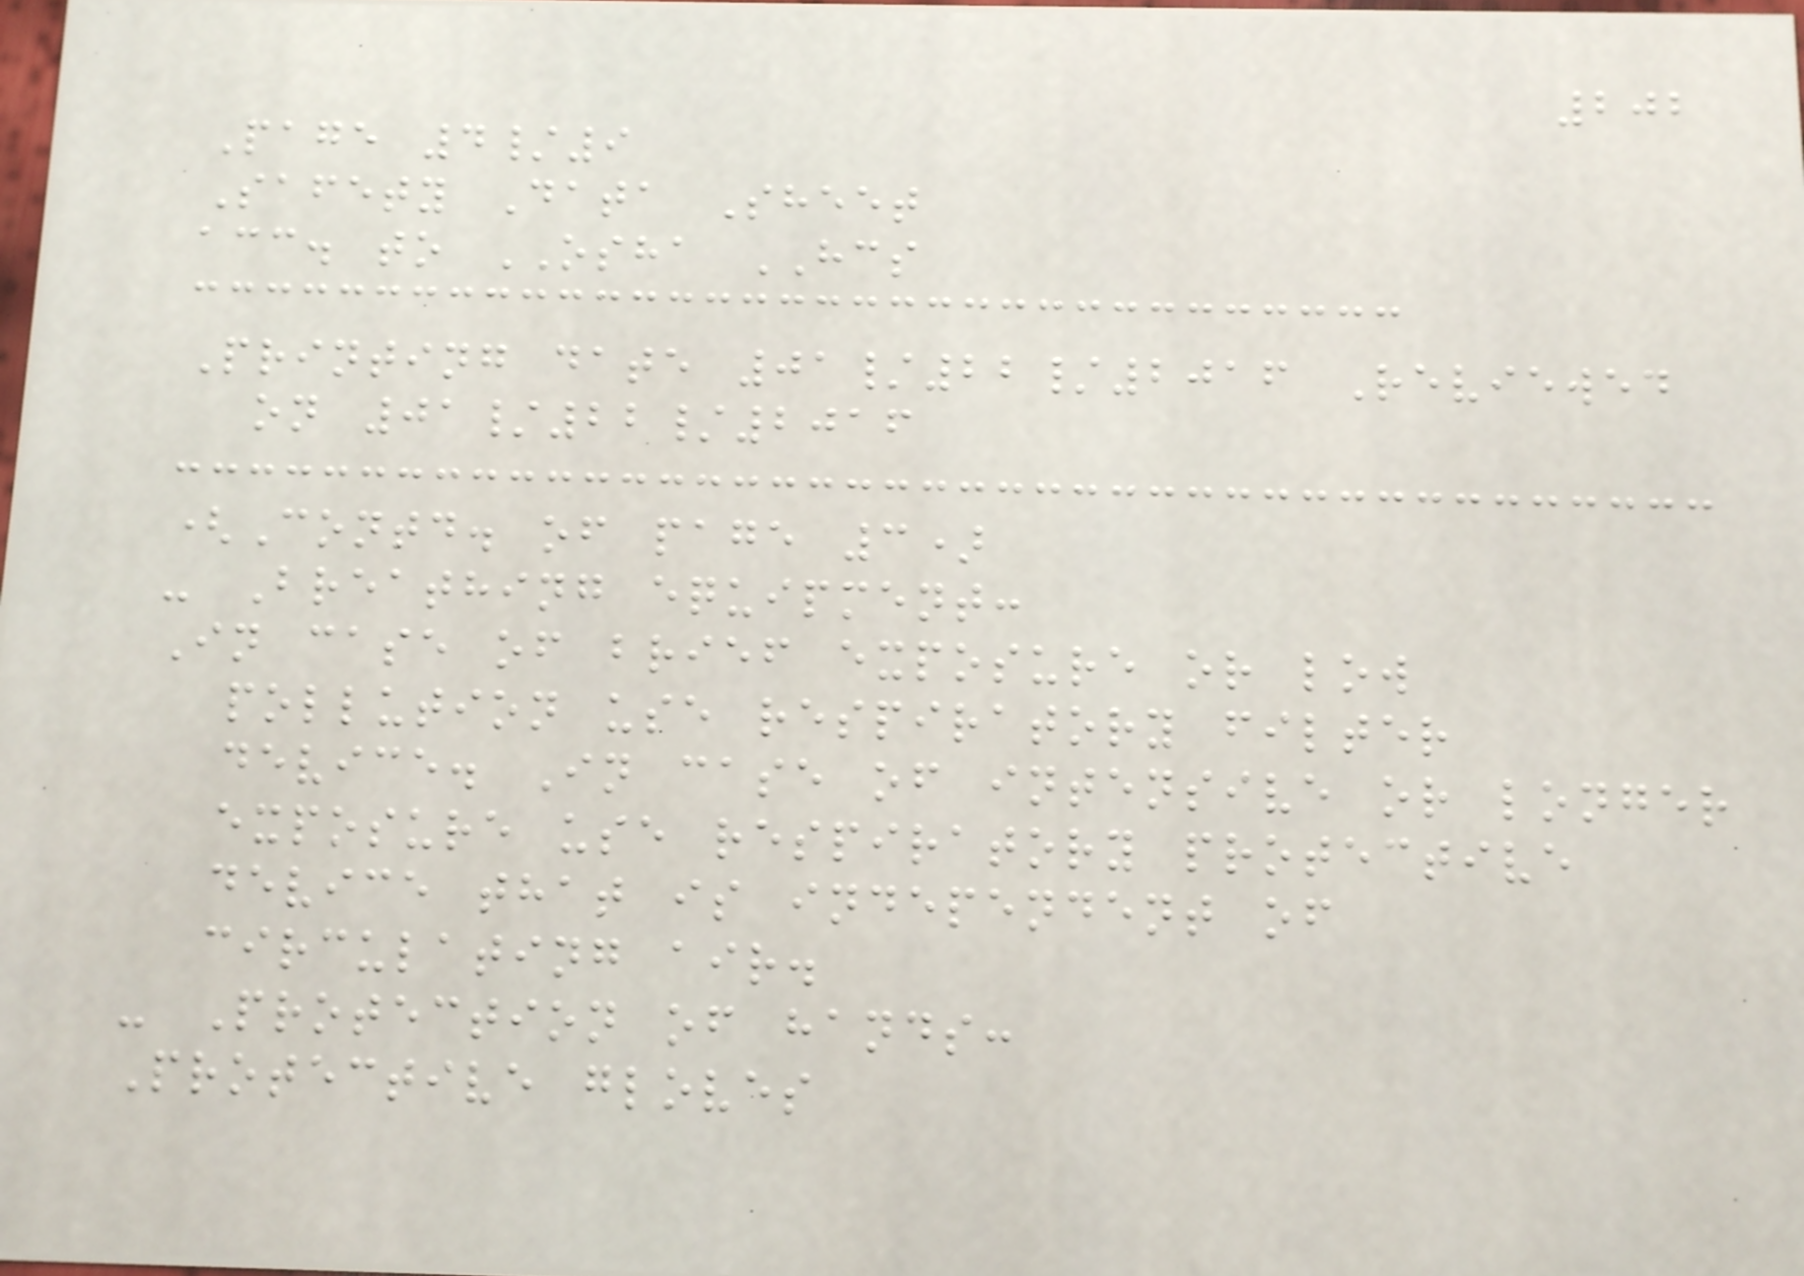202
Page 4/9
Safety Data Sheet
acc. to OSHA HCS
Printing date 01/22/2016 Reviewed
on 01/22/2016
(Contd. of page 3)
- Breathing equipment:
In case of brief exposure or low
pollution use respiratory filter
device. In case of intensive or longer
exposure use respiratory protective
device that is independent of
circulating air.
- Protection of hands:
Protective gloves
